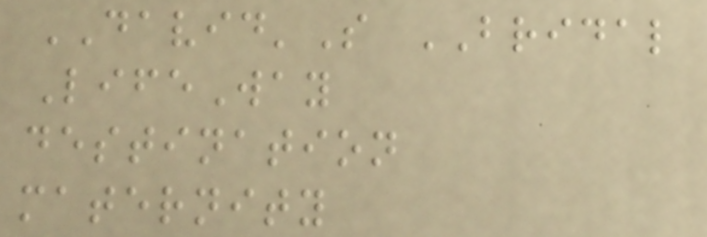DAVID'S BRIDAL
LifeWay
destination
maternity
